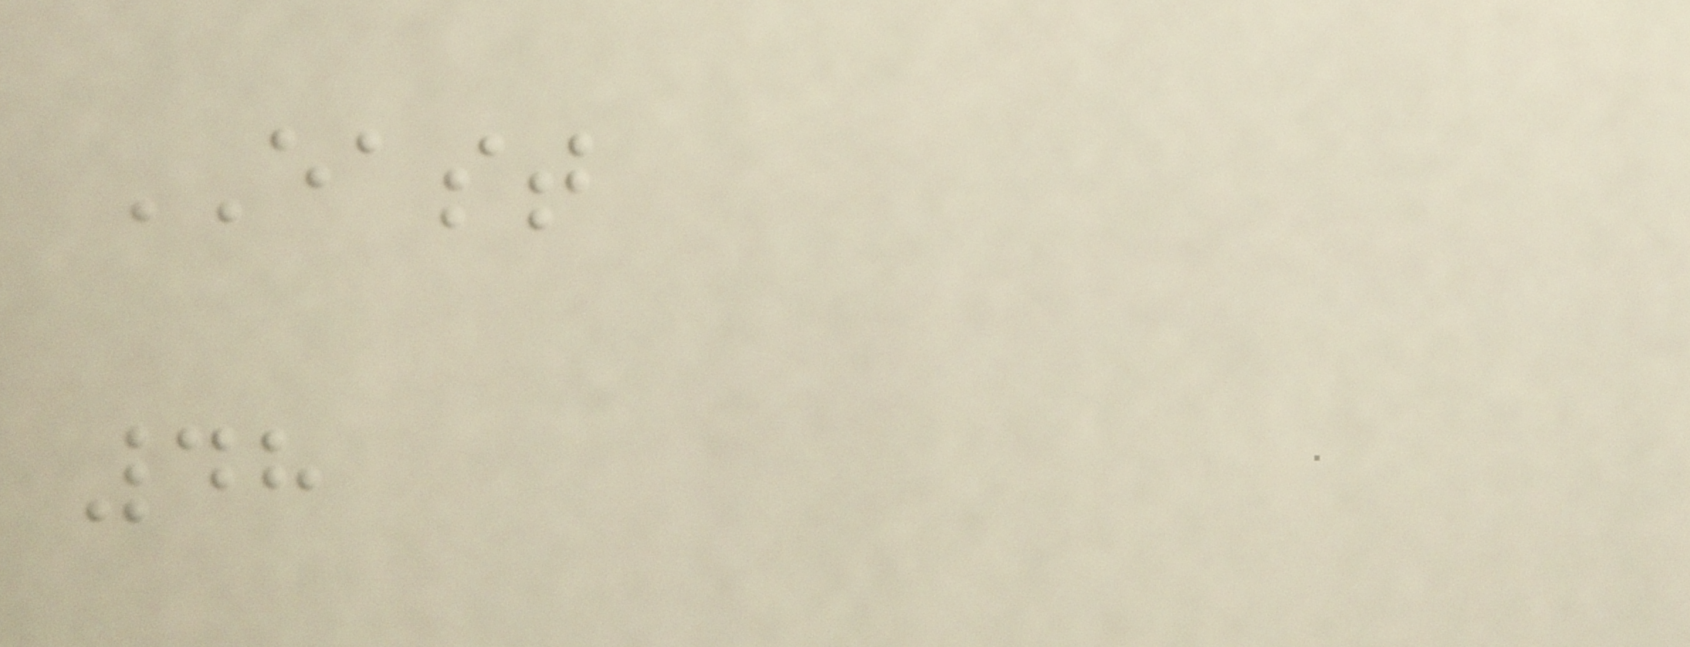EAST
48
